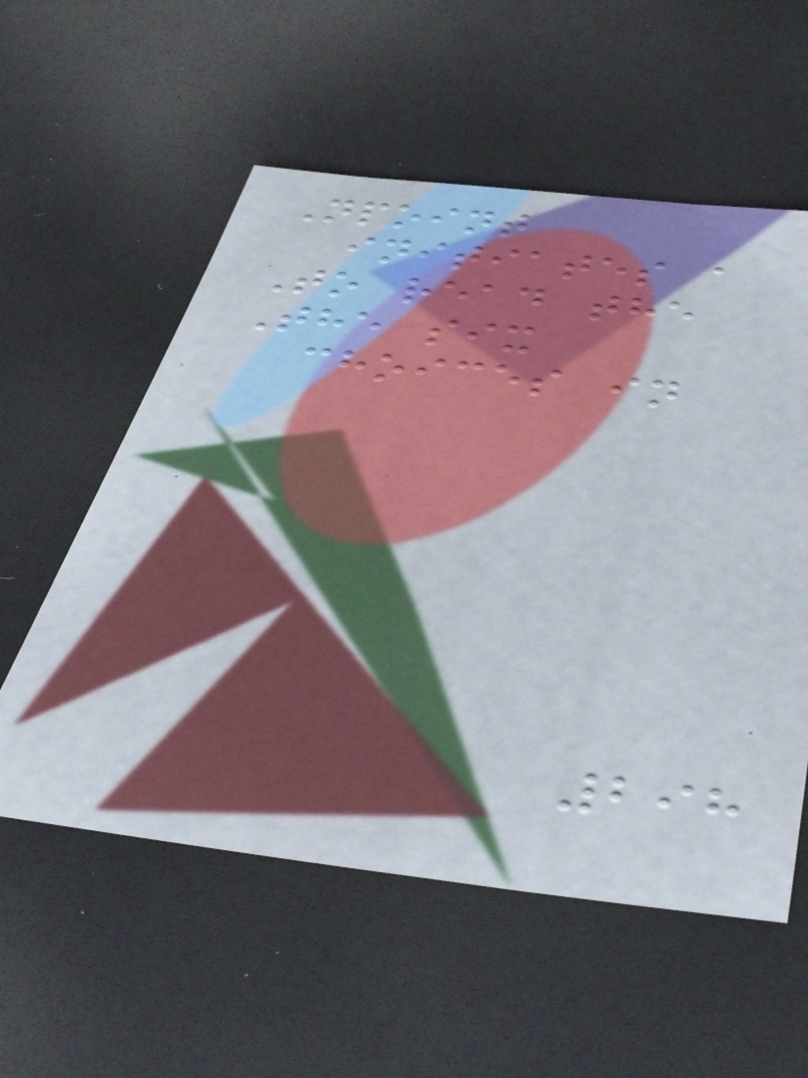Npoint
initiates a
To read the
The six
choices in
298
